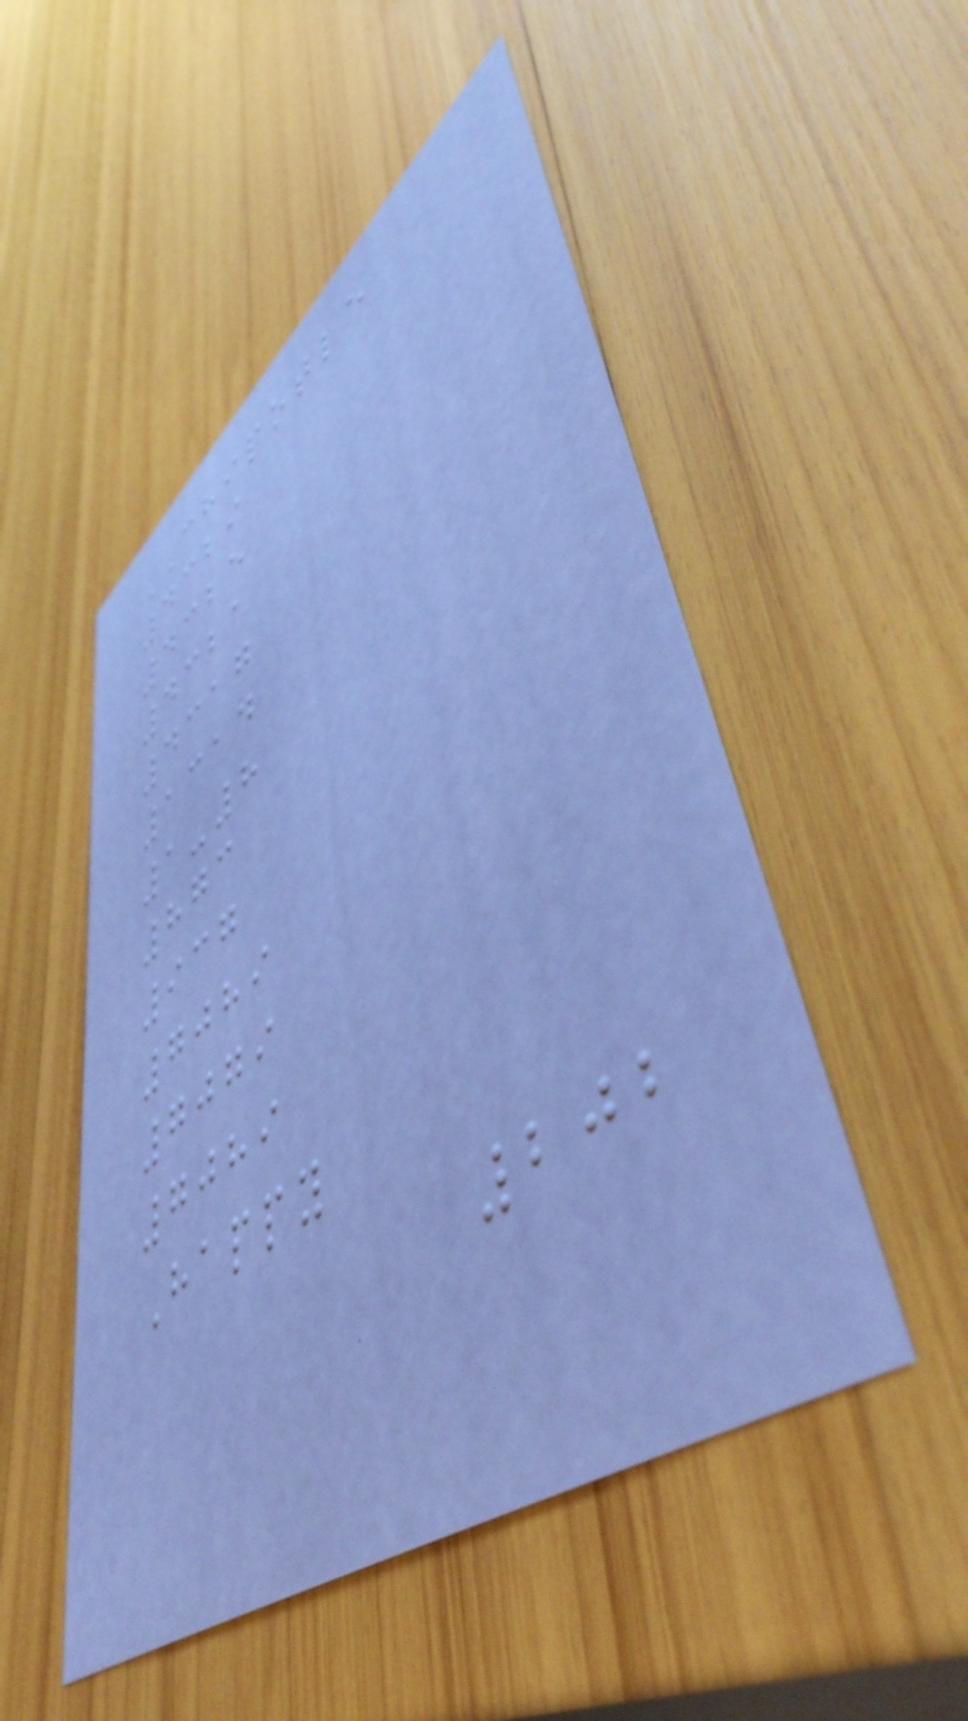CHIPOTLE
4329
4325
4321
4317
1314
1-8
873
937
7089
7079
7089
Happy
202
